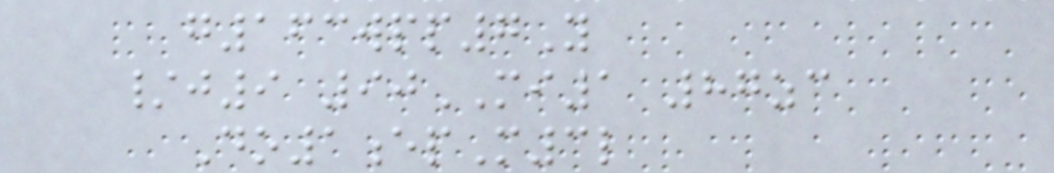g163wpp7Y
/j9 90MI1 87zc
Do1epM3l
